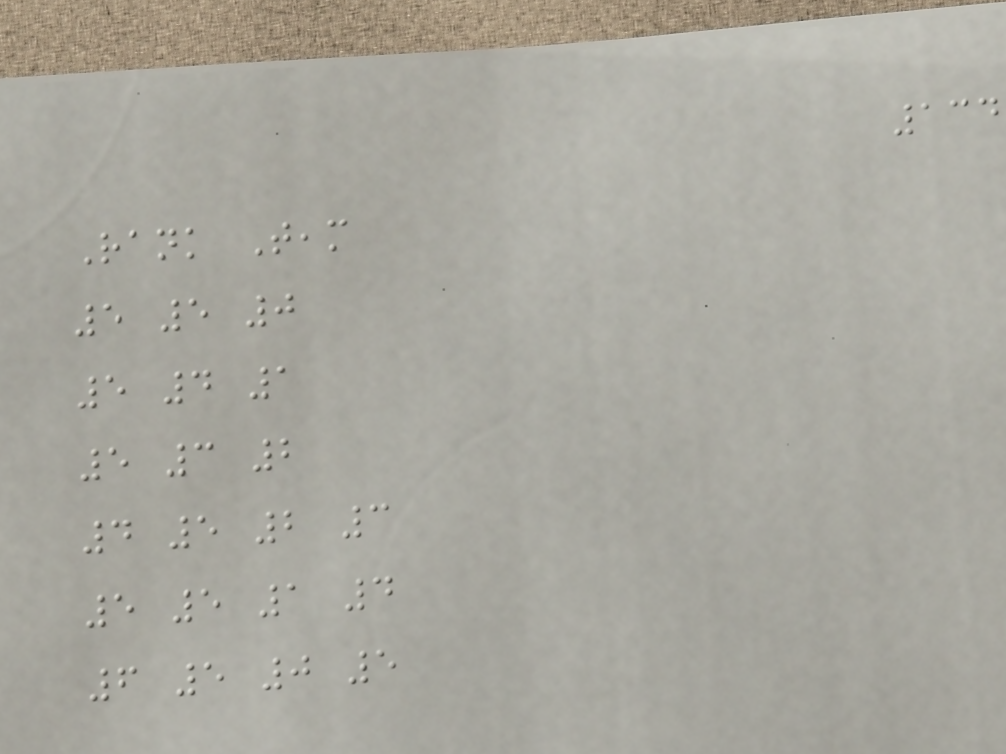134
Rank Team
5 5 0
5 4 1
5 3 2
4 5 2 3
5 5 1 4
6 5 0 5
